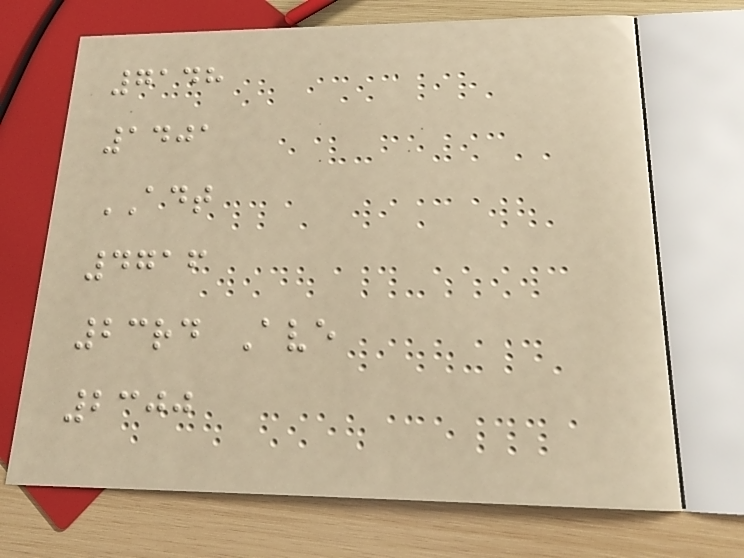7148
1401
ADT
4716
23rd Ave
2300
